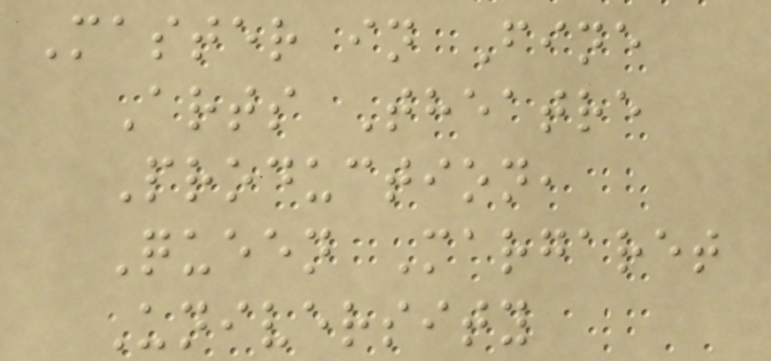Master in Fine
Arts Theatre
Production,
Queen Margaret
University
